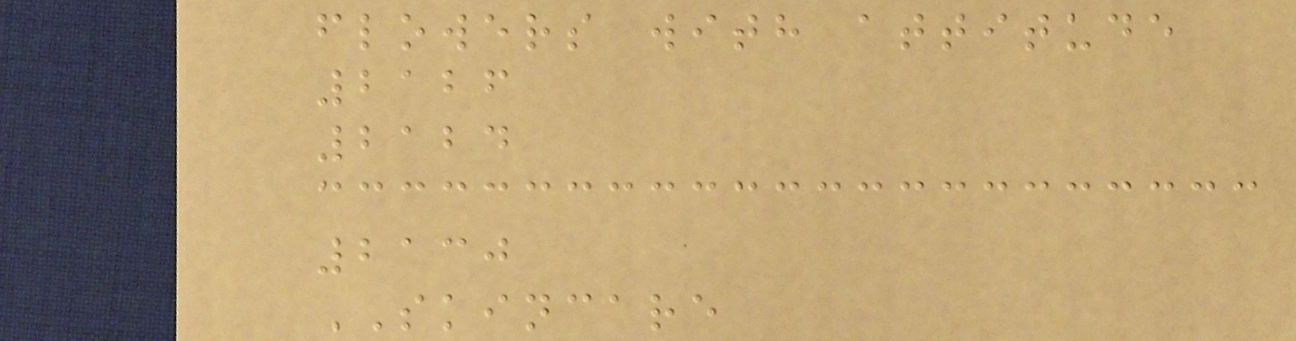flowers with attitude
2126
2124
2130
SKINCARE
